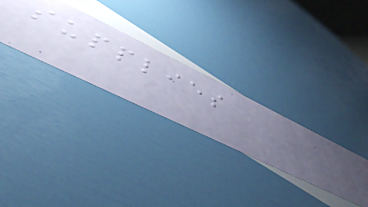supplies
